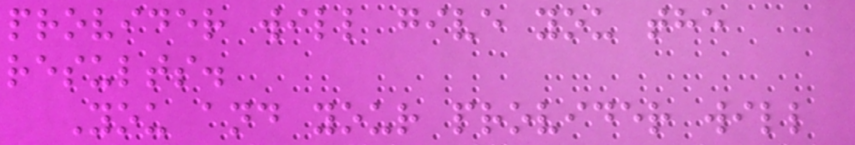provider will give you the
results.
You and your provider will
